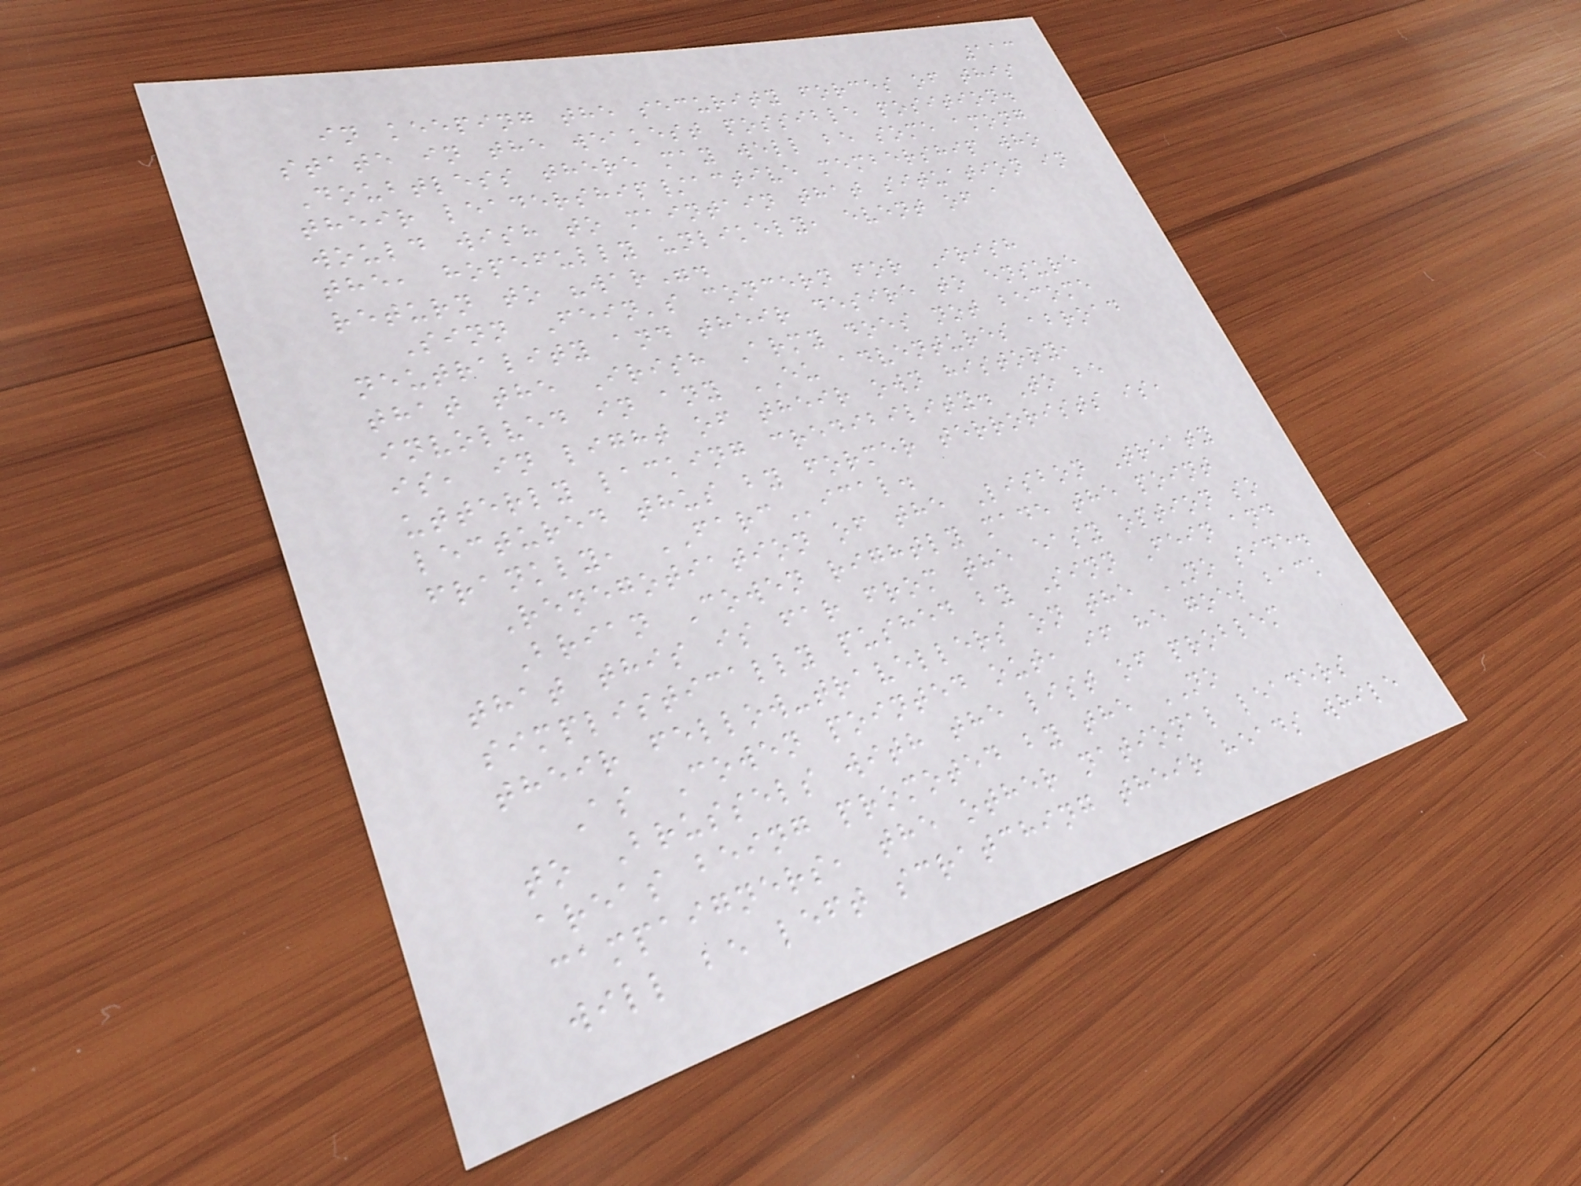113
in keeping the security forces of this
state in the weakest possible position.
Doubtless there may well be some among
their leadership/active membership who
would wish to maintain that situation in
the, hopefully unlikely, event of a
return to "war".
Sinn Fein's concern for Irish
neutrality and their desire to ensure
that the Irish Army does not become
involved in any EU adventures abroad
is, in light of their own history,
utterly lacking credibility. To be
lectured thus by former terrorists is,
frankly, FARCical.
Renegotiation of the Lisbon Treaty
Brian Cowen rightly made the point
that this is far from the easy option so
simplistically pushed by Sinn Fein and
their fellow-travellers on the NO side.
As Cowen pointed out, if he goes back
to Brussels with the list of problem
areas being promoted by the NO
campaigners, the other national leaders
will be left scratching their heads while
